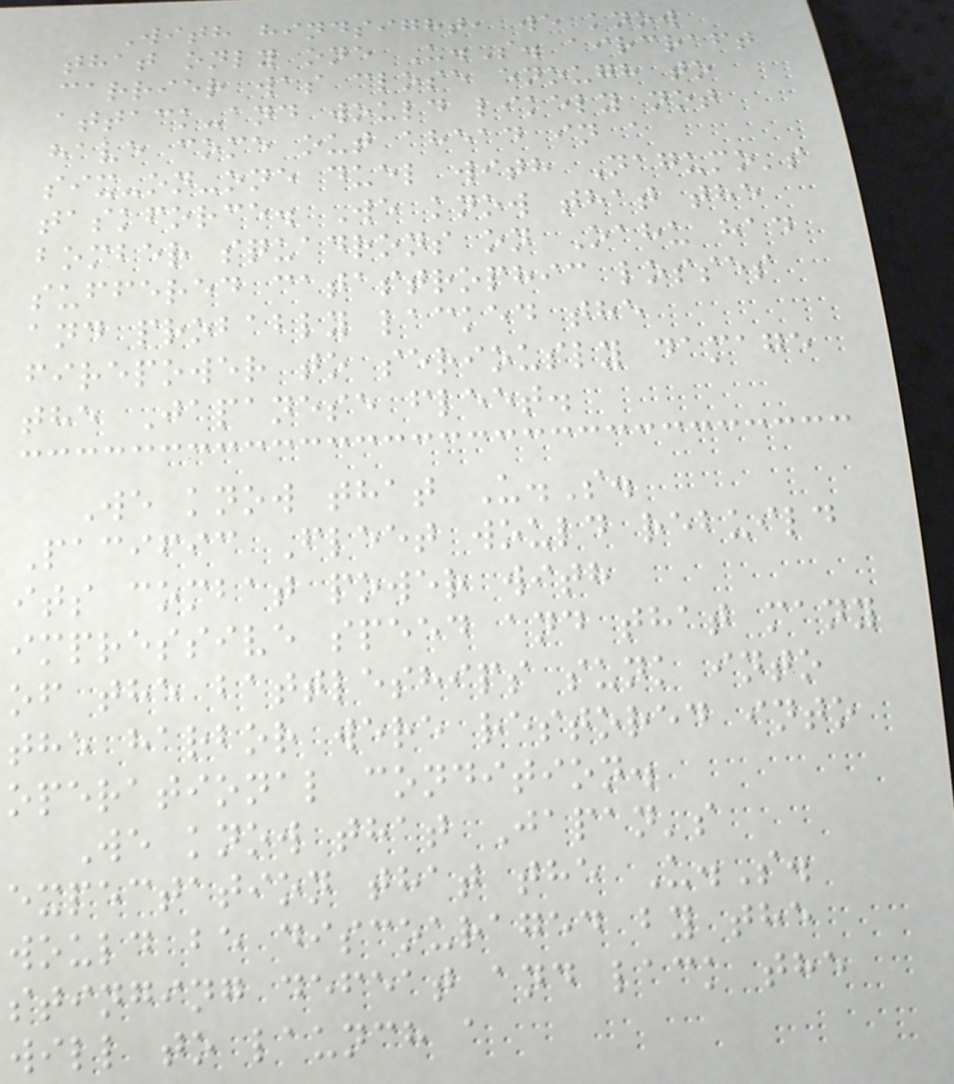With hindsight, we know
that only one U.S. aircraft
carrier was close enough to
attack-and would likely not
have come out ahead in a
six-on-one duel with Nagumo's
taskforce. We know that the
bomber squadrons on Oahu had
suffered catastrophic losses
and probably lacked the
firepower to seriously damage
the Japanese fleet.
We know that U.S.
Pacific Fleet would rebuild
its combat power with
impressive speed and that many
of the battleships sunk into
the harbor were restored into
operational condition.
We know that Japan's
expectation that the U.S.
would be discouraged by the
stinging defeat and lack the
will to launch a
